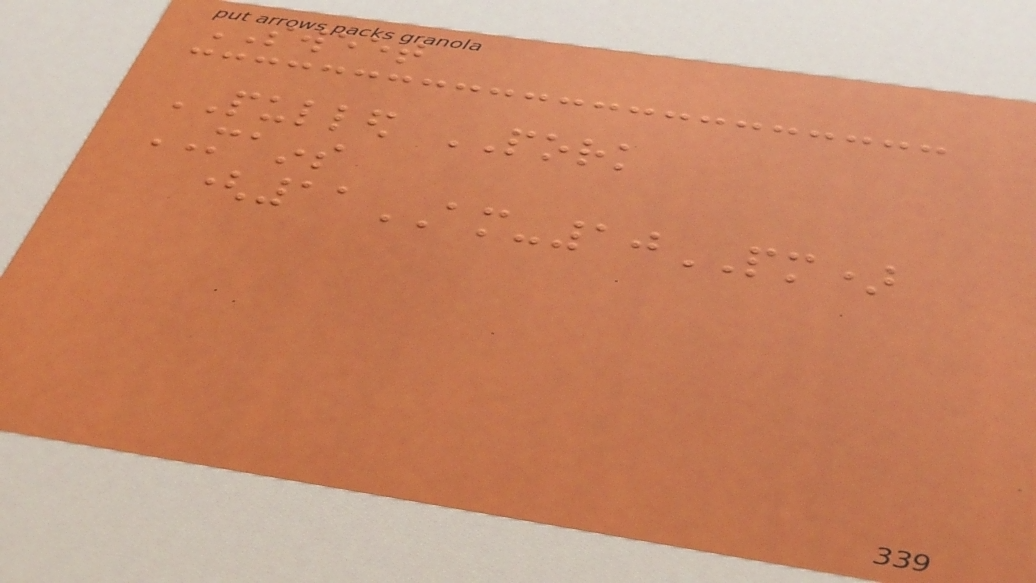SWEET
PULLED PORK
MAINS
(11AM-10PM)
